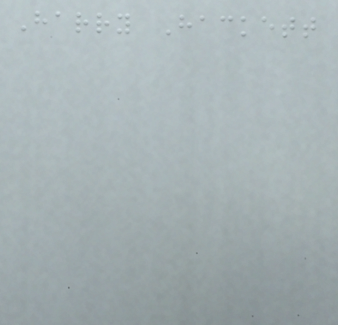Harry Hackett
